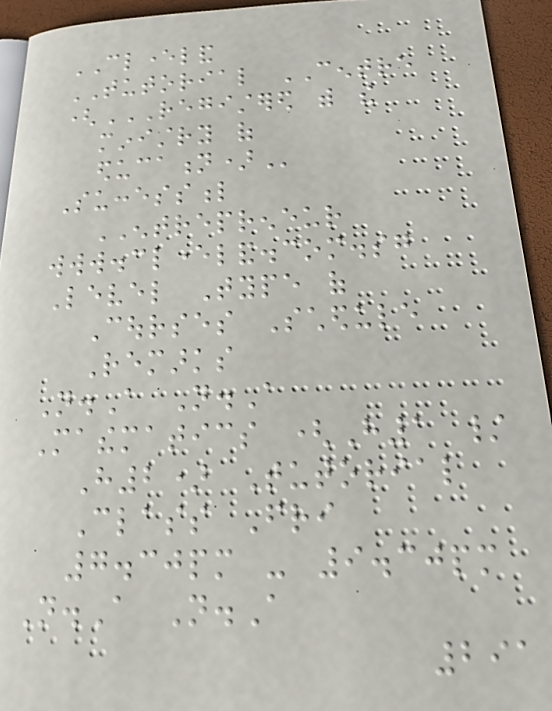CLEVERLAND
TUTORIAL CENTRE
(REGISTERED WITH THE
MINISTRY OF
EDUCATION)
Successful
ENTREPRENEUR
www.cleverland.com.sg
Level Type of
Courses Schedule
Remarks
N.A N.A
Mathematics (H1 /
H2) Tutorial
Class Fri
7.30pm - 9.30pm
N.A N.A
291
